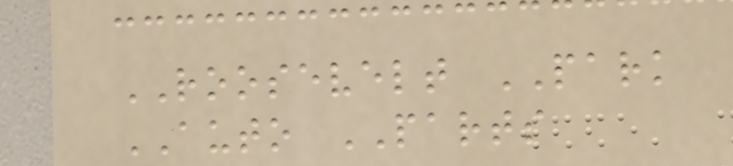ROOSEVELT PARK
AUTO PARTS
